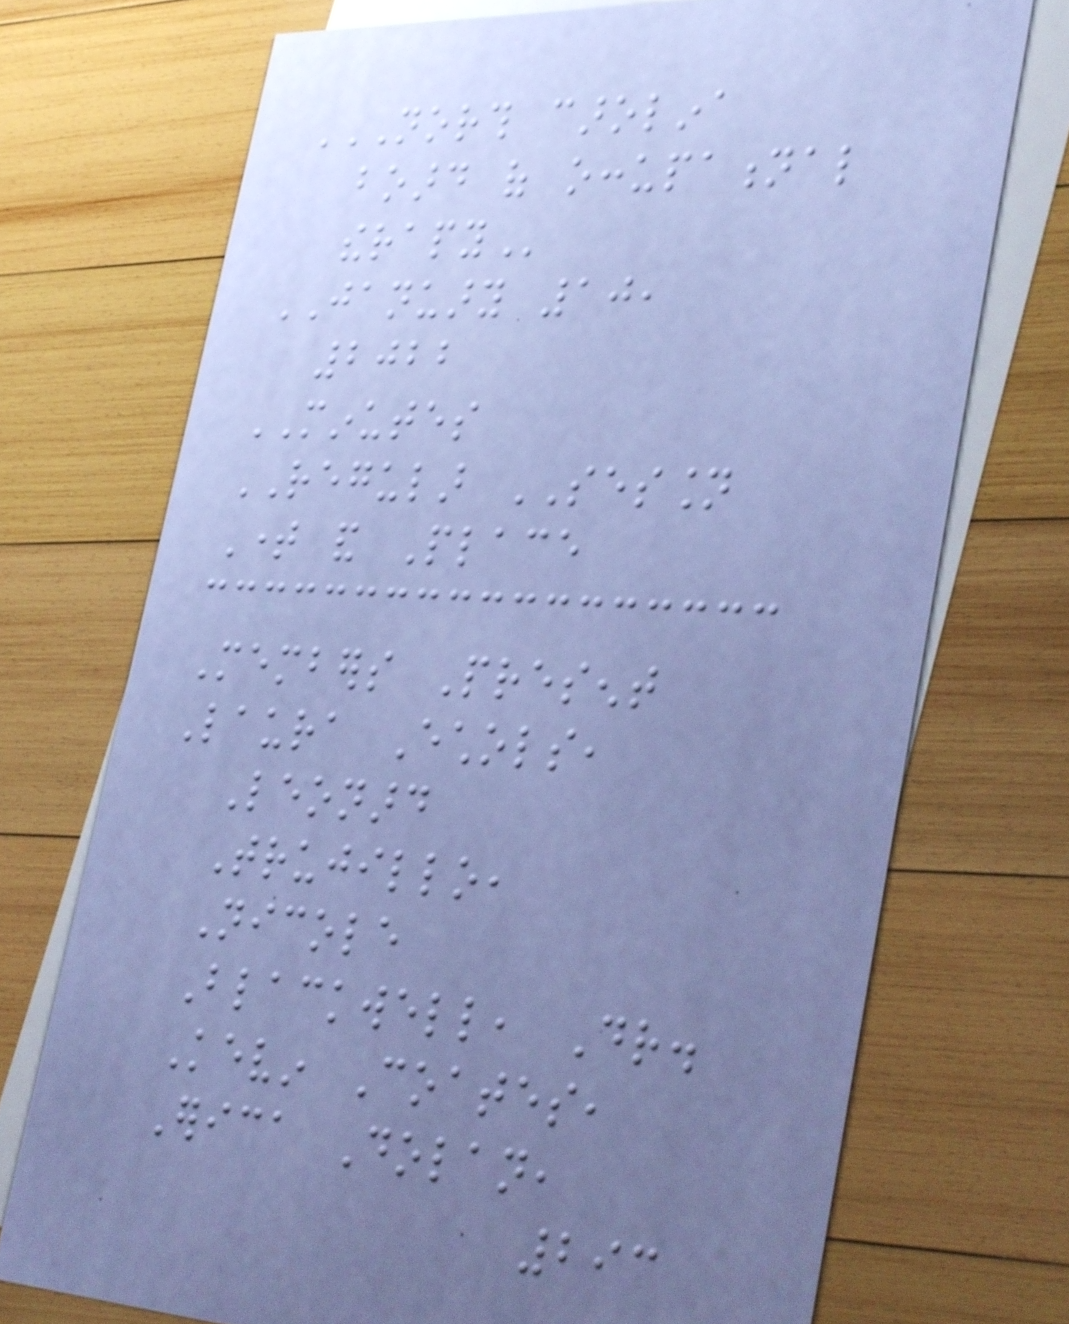NORTH CAROLINA
BOARD OF OCCUPATIONAL
THERAPY
JANUARY 10,
2022
MINUTES
REGULAR SESSION
Time and Place
Members Present
Laura Echols,
Leonard
Trujillo,
Nicole
Blackwell, Dr.
Kevin Coates,
Erica Dolan,
293
